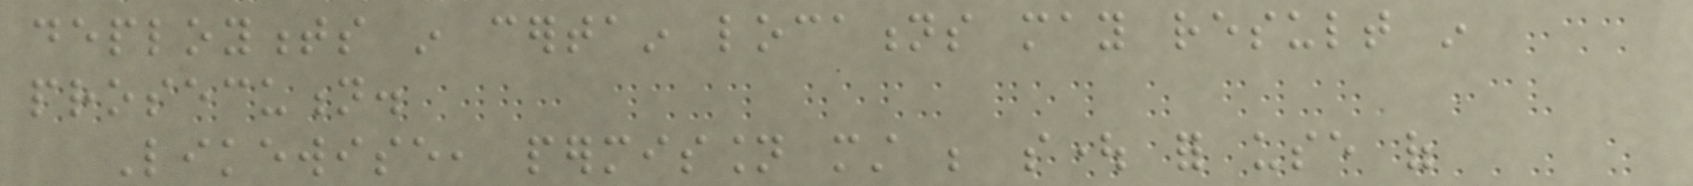deployments in certain locations may result in
prosecution.
Likewise, permission must be sought for use of
